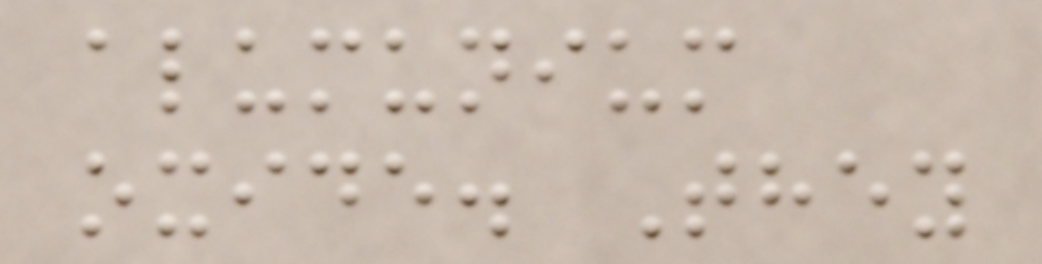alumunium
oxide. They
